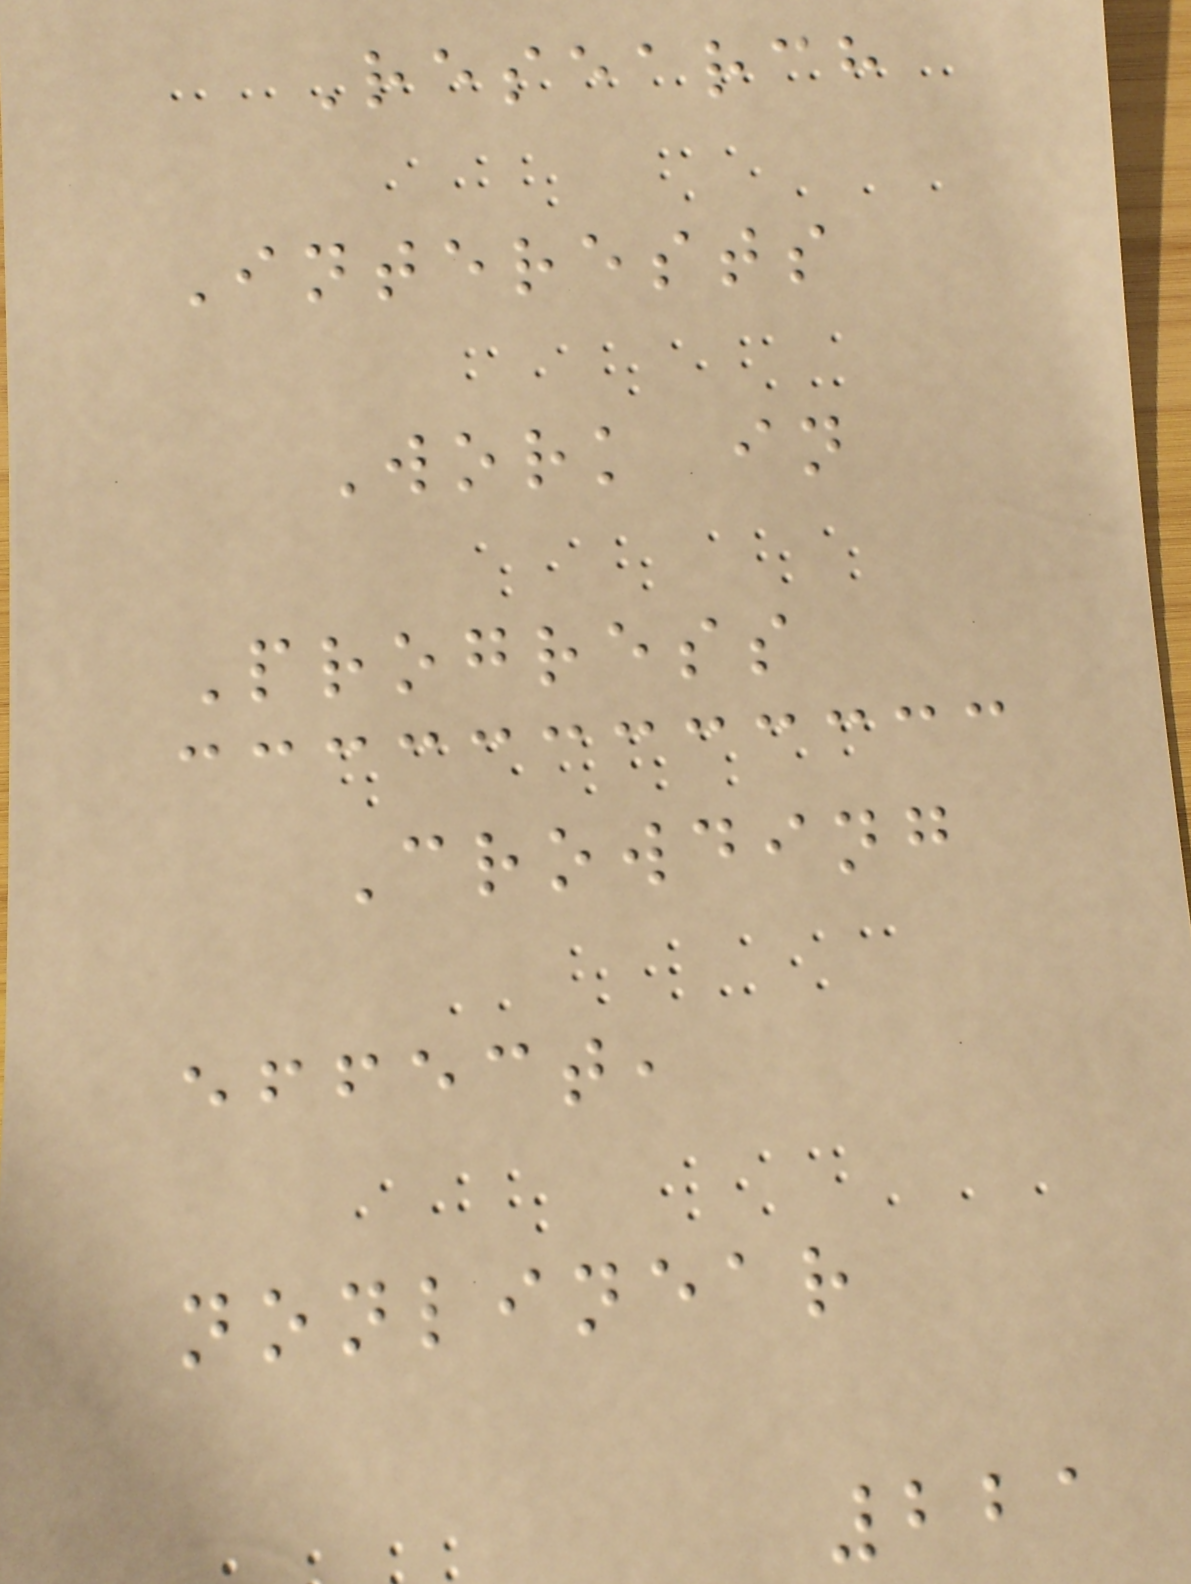Research
Interests
Work in
Progress
Crowding
effect,
nonlinear
221
